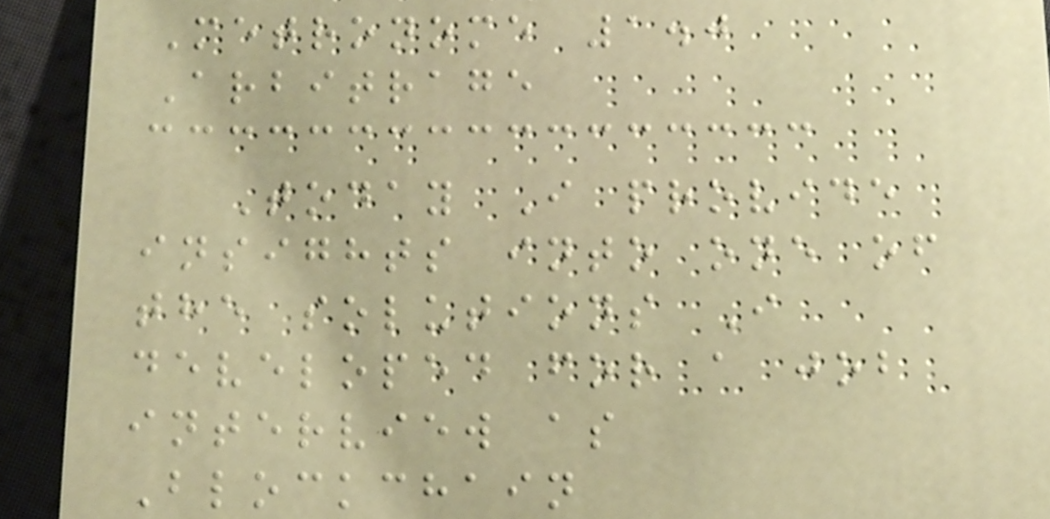Metronome 1.0
Arbitrage
Today I provide
insights into one of
the solutions I
developed for a job
interview as
Blockchain
